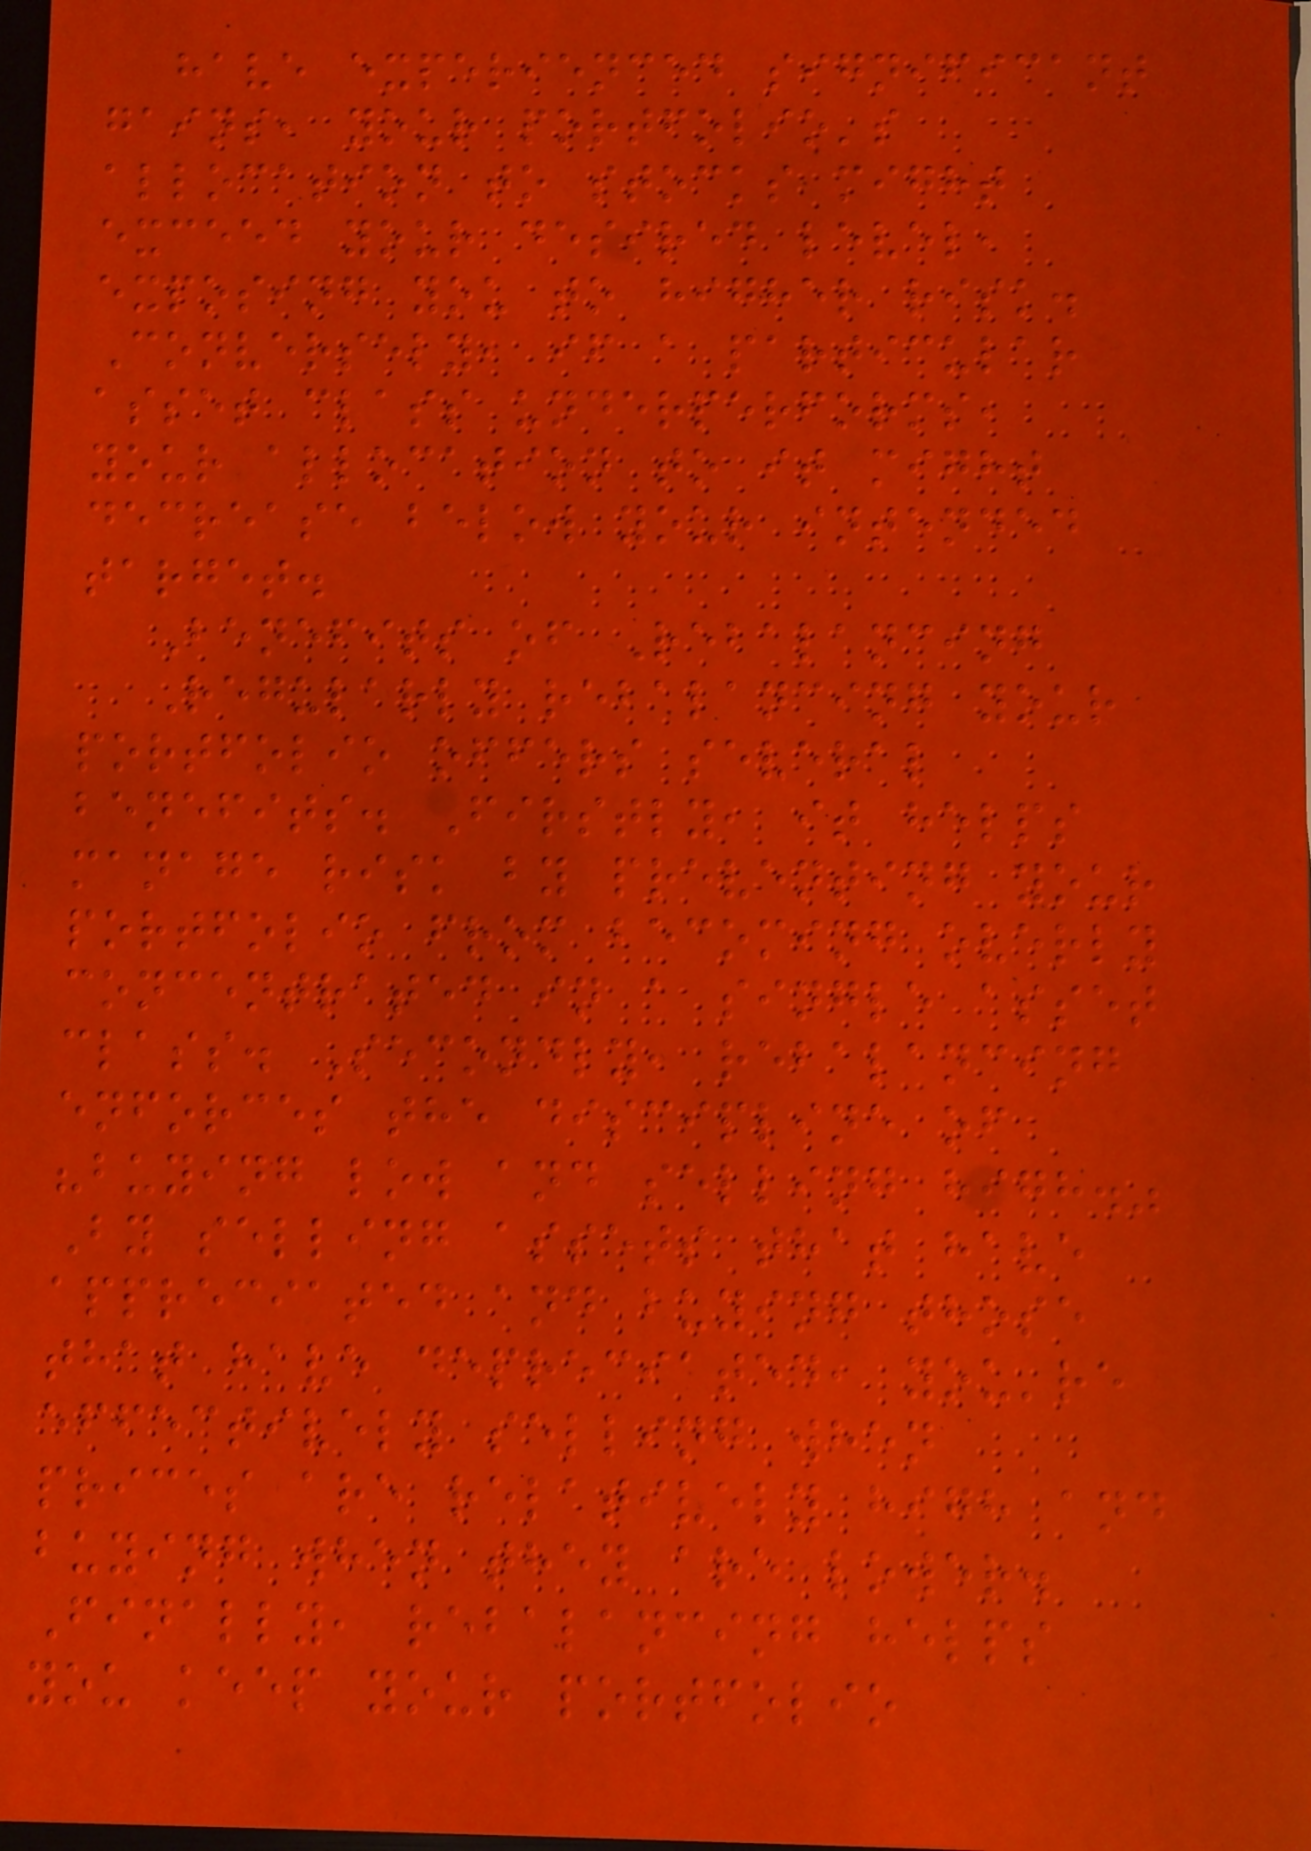have experienced significant
gains, your portfolio's
allocation to stocks might
exceed your desired level,
exposing you to higher risk.
Conversely, if a particular
asset class underperforms,
your allocation to it might
decrease below your intended
target.
Benefits of Rebalancing
Regularly rebalancing your
portfolio offers several
benefits. Firstly, it helps
manage risk by preventing your
portfolio from becoming overly
concentrated in a single asset
class. Secondly, rebalancing
enforces the discipline of
"buying low and selling high."
By selling assets that have
appreciated and buying those
that have depreciated, you're
effectively selling when
prices are relatively high and
buying when they are lower.
Finally, rebalancing helps
you keep your portfolio
